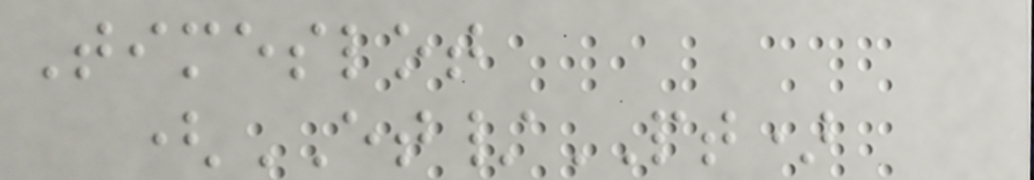Timeslot
(ET/PT)
